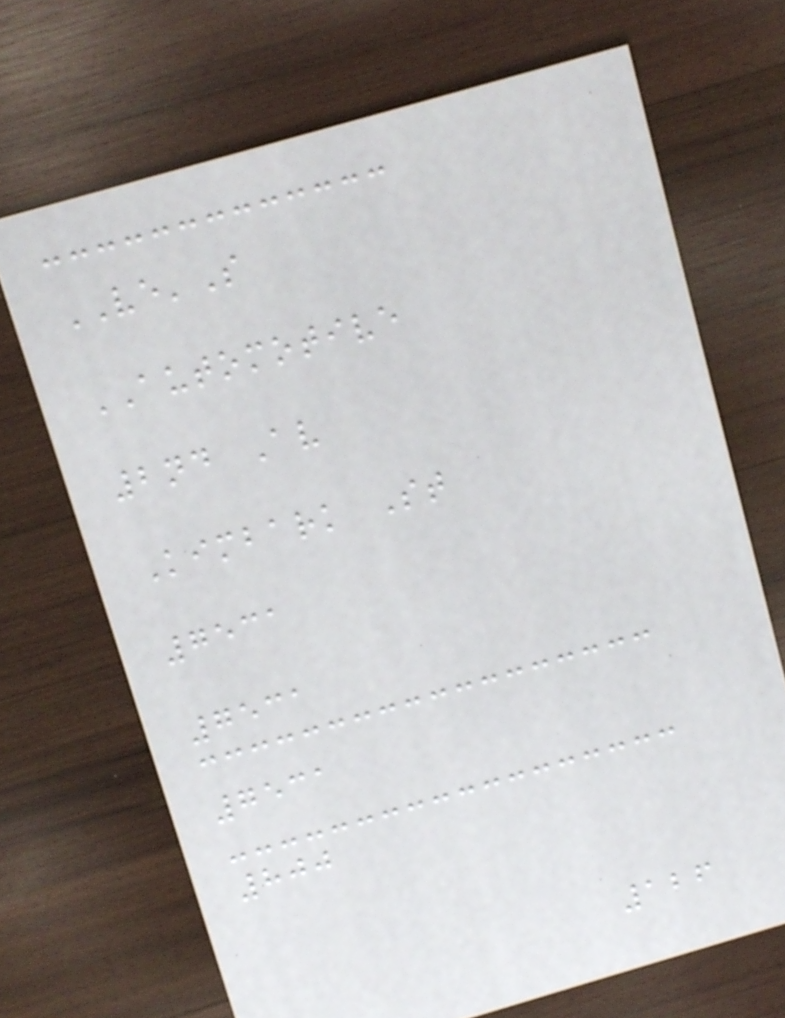VE'S
AUTOMOTIVE
2nd Av
Kimbark St
7531
7531
7531
800
126
